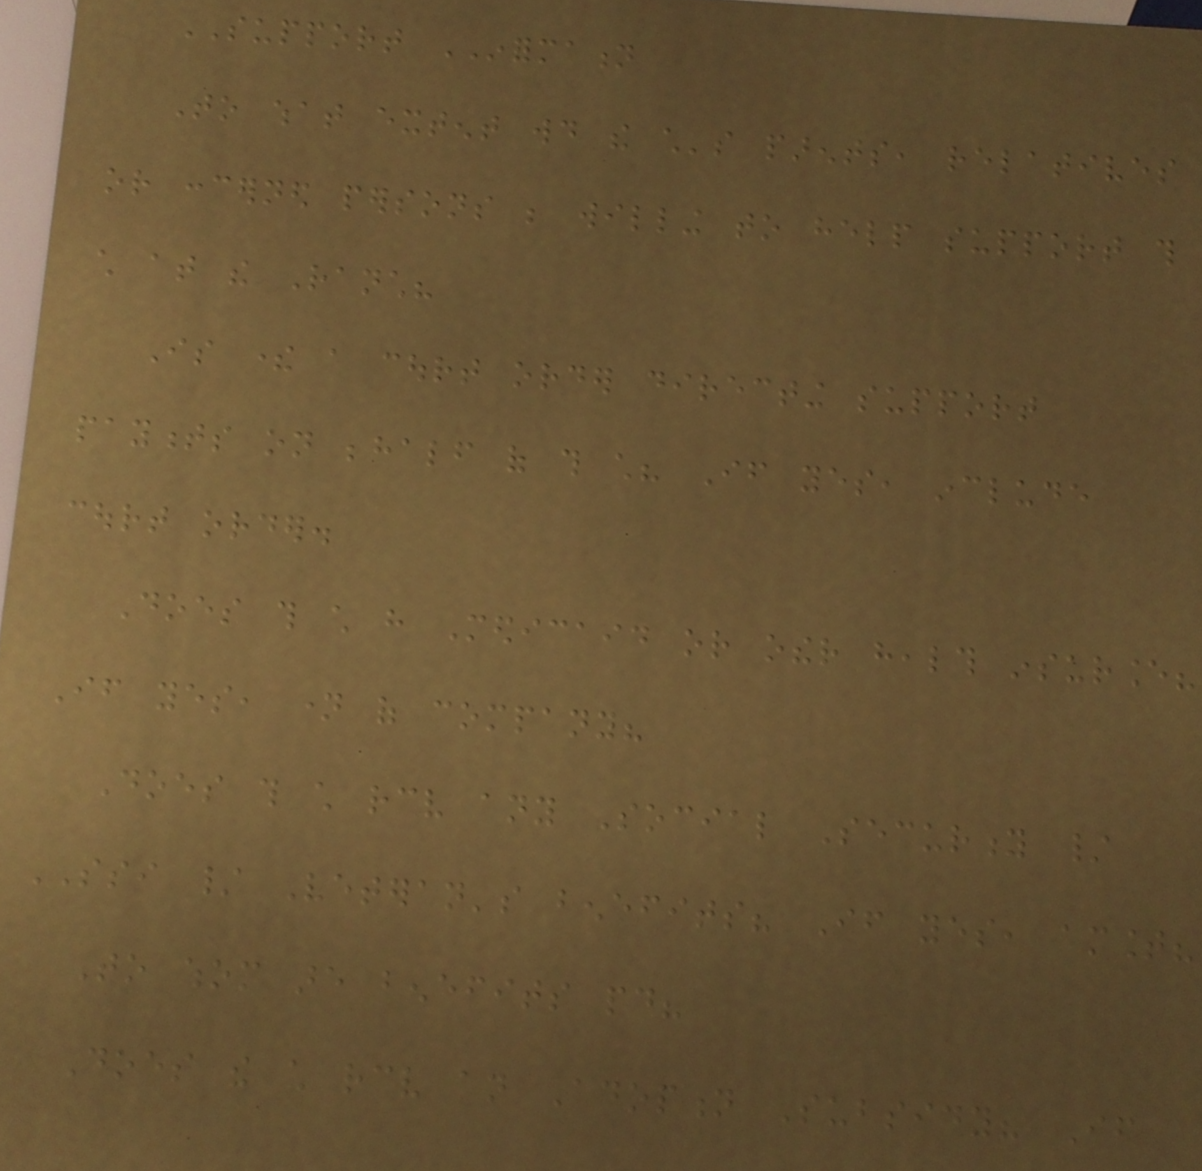SUPPORT INFORMATION
To what extent would the child's parents, relatives
or concerned persons be willing to help support this
child at the Ranch?
Is there a court order directing support
payments on behalf of this child? If yes, include
court order.
Does this child have Medicaid or other health insurance?
If yes, name of company?
Does this child receive any Social Security /
SSI / Veteran's benefits? If yes, amount?
To whom are benefits paid?
Does the child receive an Adoption Subsidy? If
